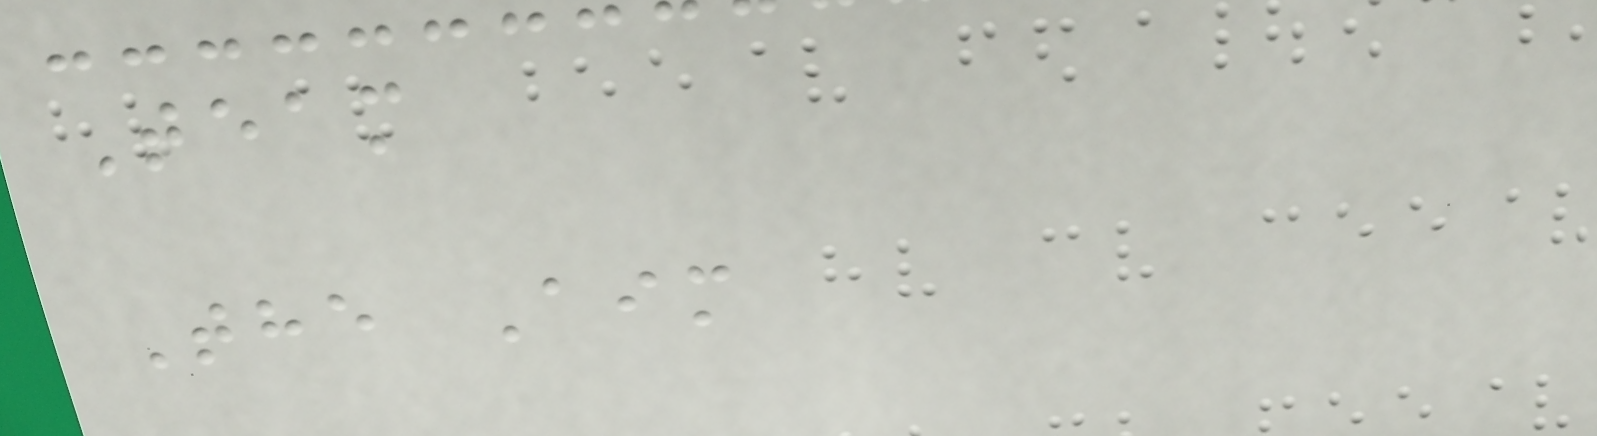Team
The Aim
